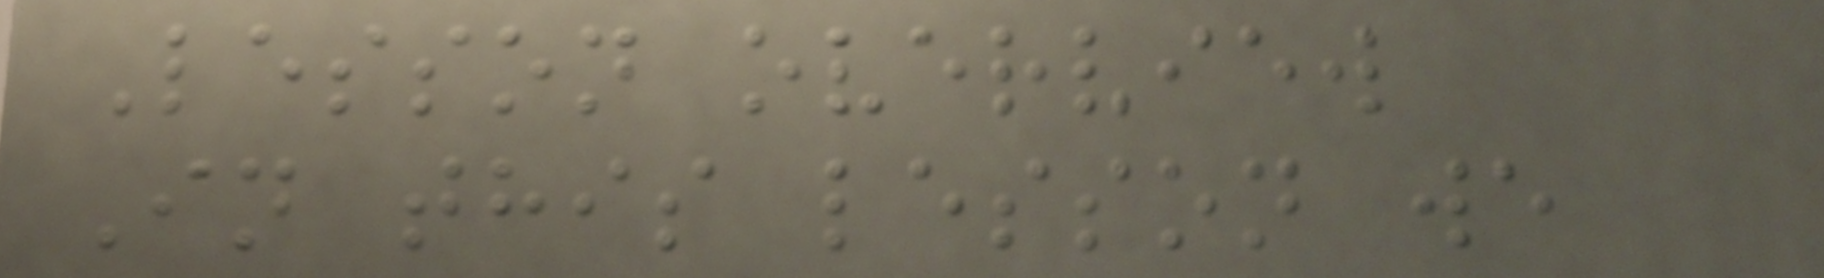Lesson overview
In this lesson we
